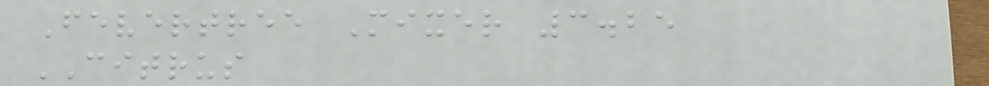Fevertree Mixer 3.25
CITRUS
